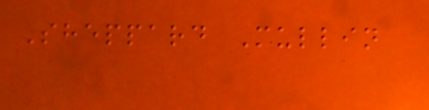Sheppard Mullin
